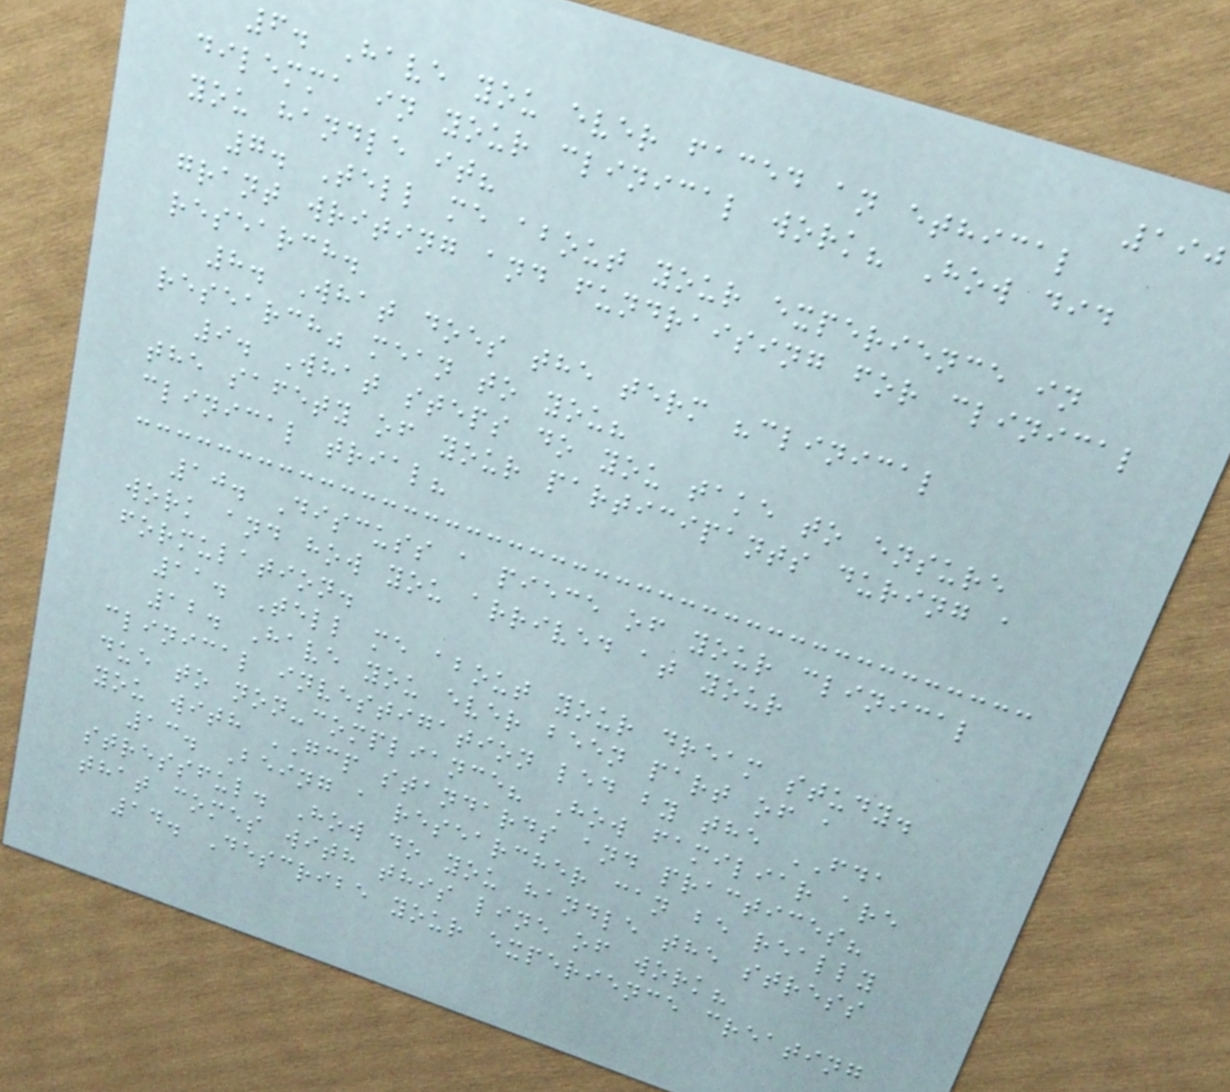190
6. Have you ever faced an ethical
dilemma in your clinical work? How did
you handle it?
7. Tell me about your experience in
grant writing and fundraising for clinical
research.
8. What does the term "clinical
research" mean to you?
9. What steps do you take to ensure
the safety of your participants during a
clinical trial?
10. Discuss a piece of your clinical
work and how you arrived at your
formulation.
11. Tell me about your dream study.
12. Have you ever been part of a
clinical investigation led by the FDA
due to non-compliance? How familiar are
you with GCP standards and practices?
13. Being a researcher can be really
stressful. How do you handle the stress
that comes with this line of work?
14. Describe your experience creating
